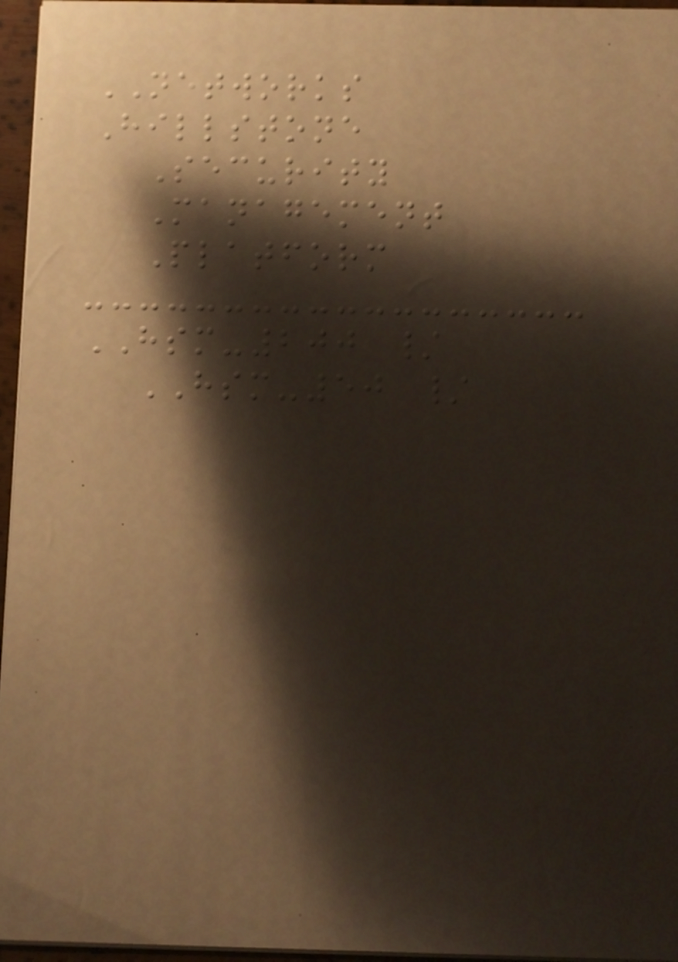NETWORKS
Hillstone
Security
Management
Platform
HSM-200 /
HSM-50 /
